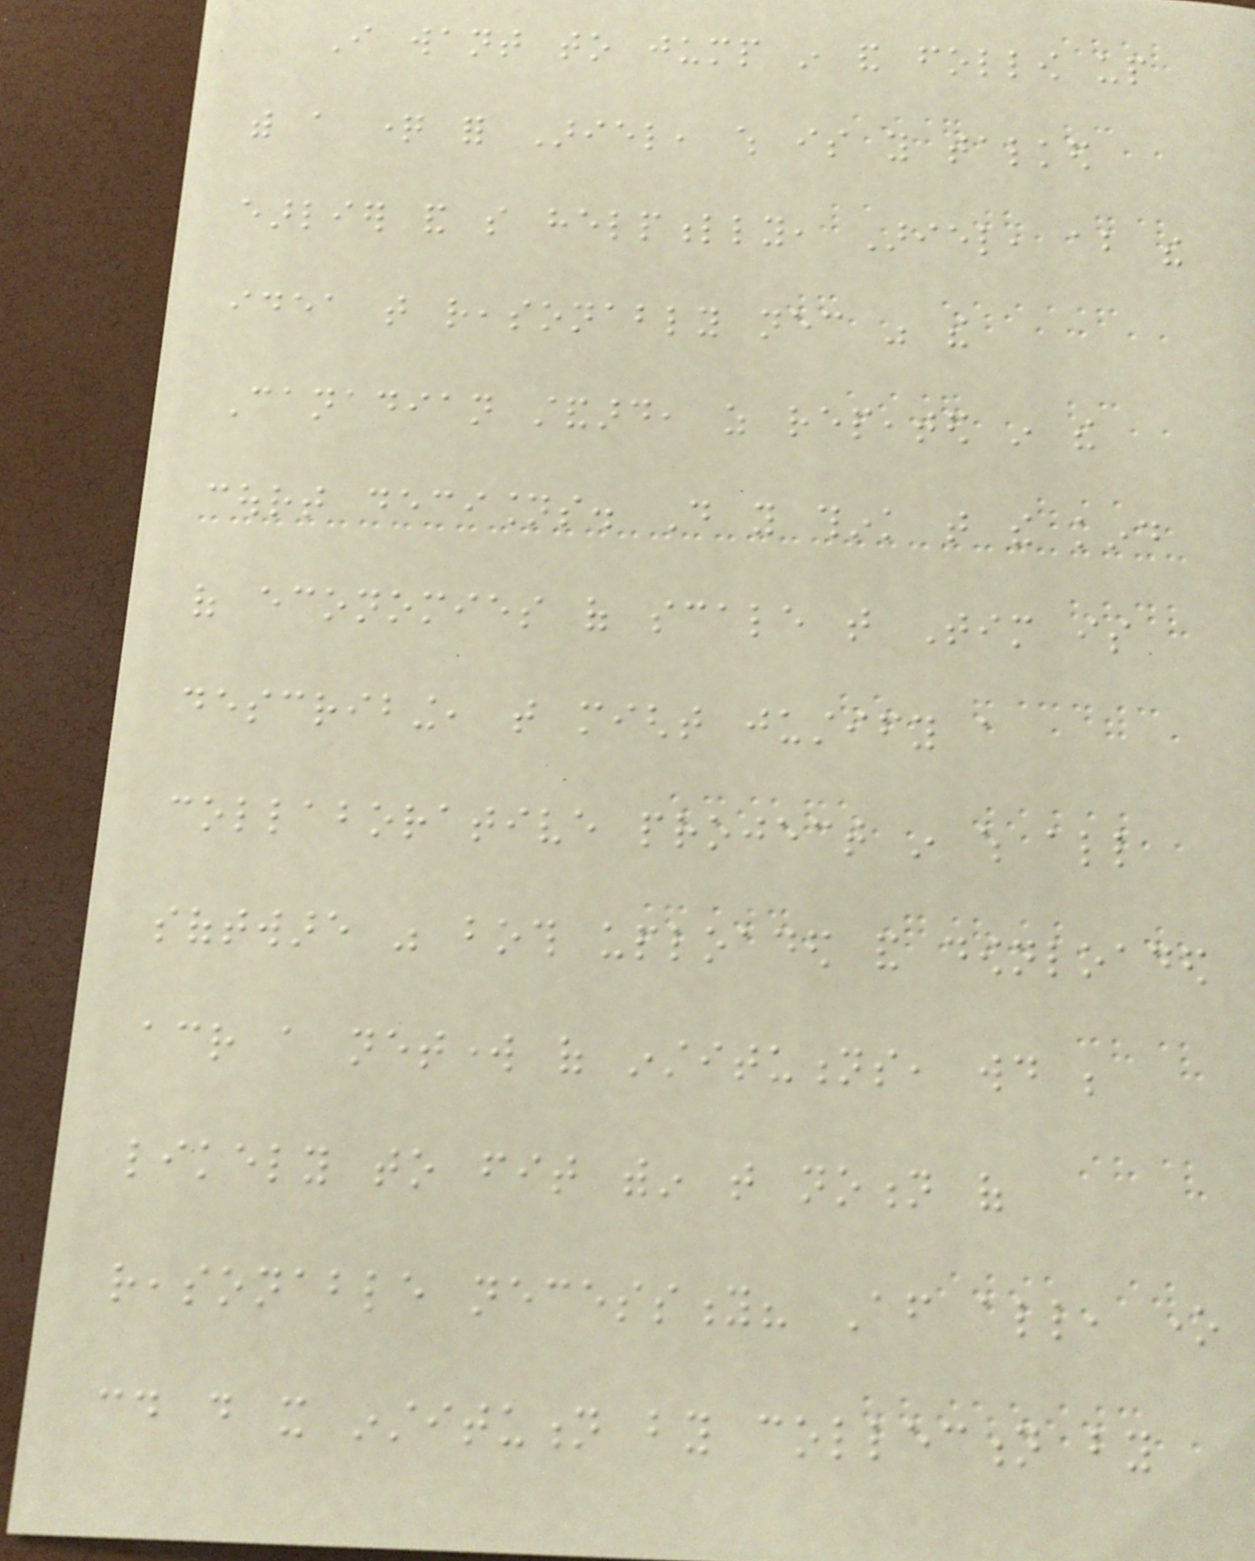I want to jump in and follow up
with a question for Ariel, which is you talked
earlier and so helpfully, Ariel, about the
idea that reasonably necessary was the
Canadian standard, as repeated in the
court decisions. Do you think that the kind
of economies of scale that Tim is
describing, that might justify a
collaborative project in which all
software was both uploaded and downloaded
across a network of institutions, would be
likely to fit within that notion of
reasonable necessity? After all, one
could do it institution by collection by
